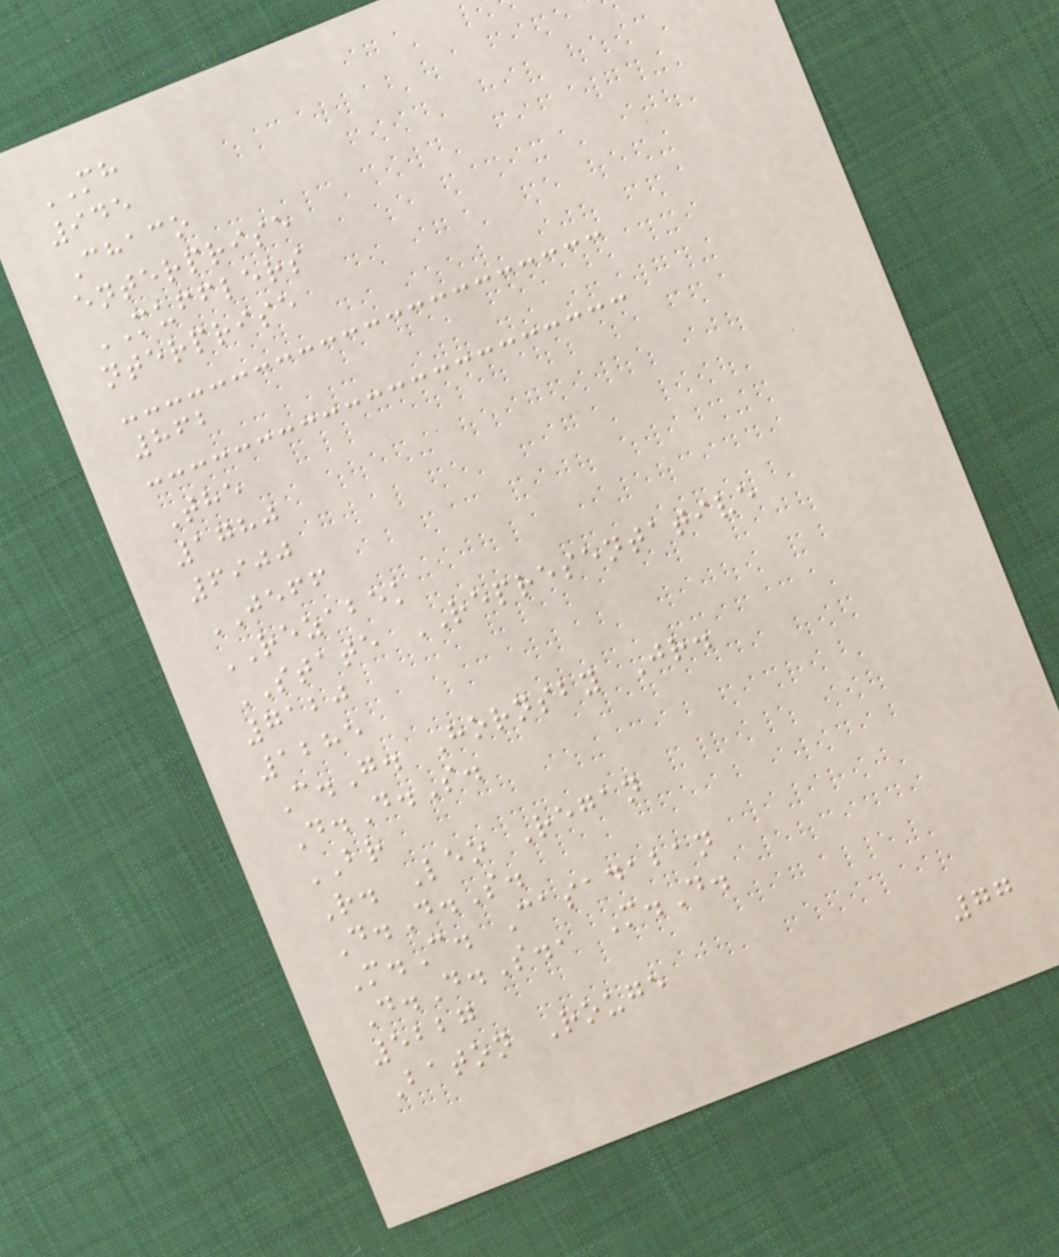MH
945
Chaco
enterprise
MUFFLERS
nterprise
862
The
1780
6900
JEFF
REZABEK
STATE REPRESENTATIVE
7120
1285
C.G. Hornsby Jr.
D.D.S.
BR
R. Leo Regan
D.D.S.
M.C. Casadaban
D.D.S., M.D.
5227
Baton Rouge
77
